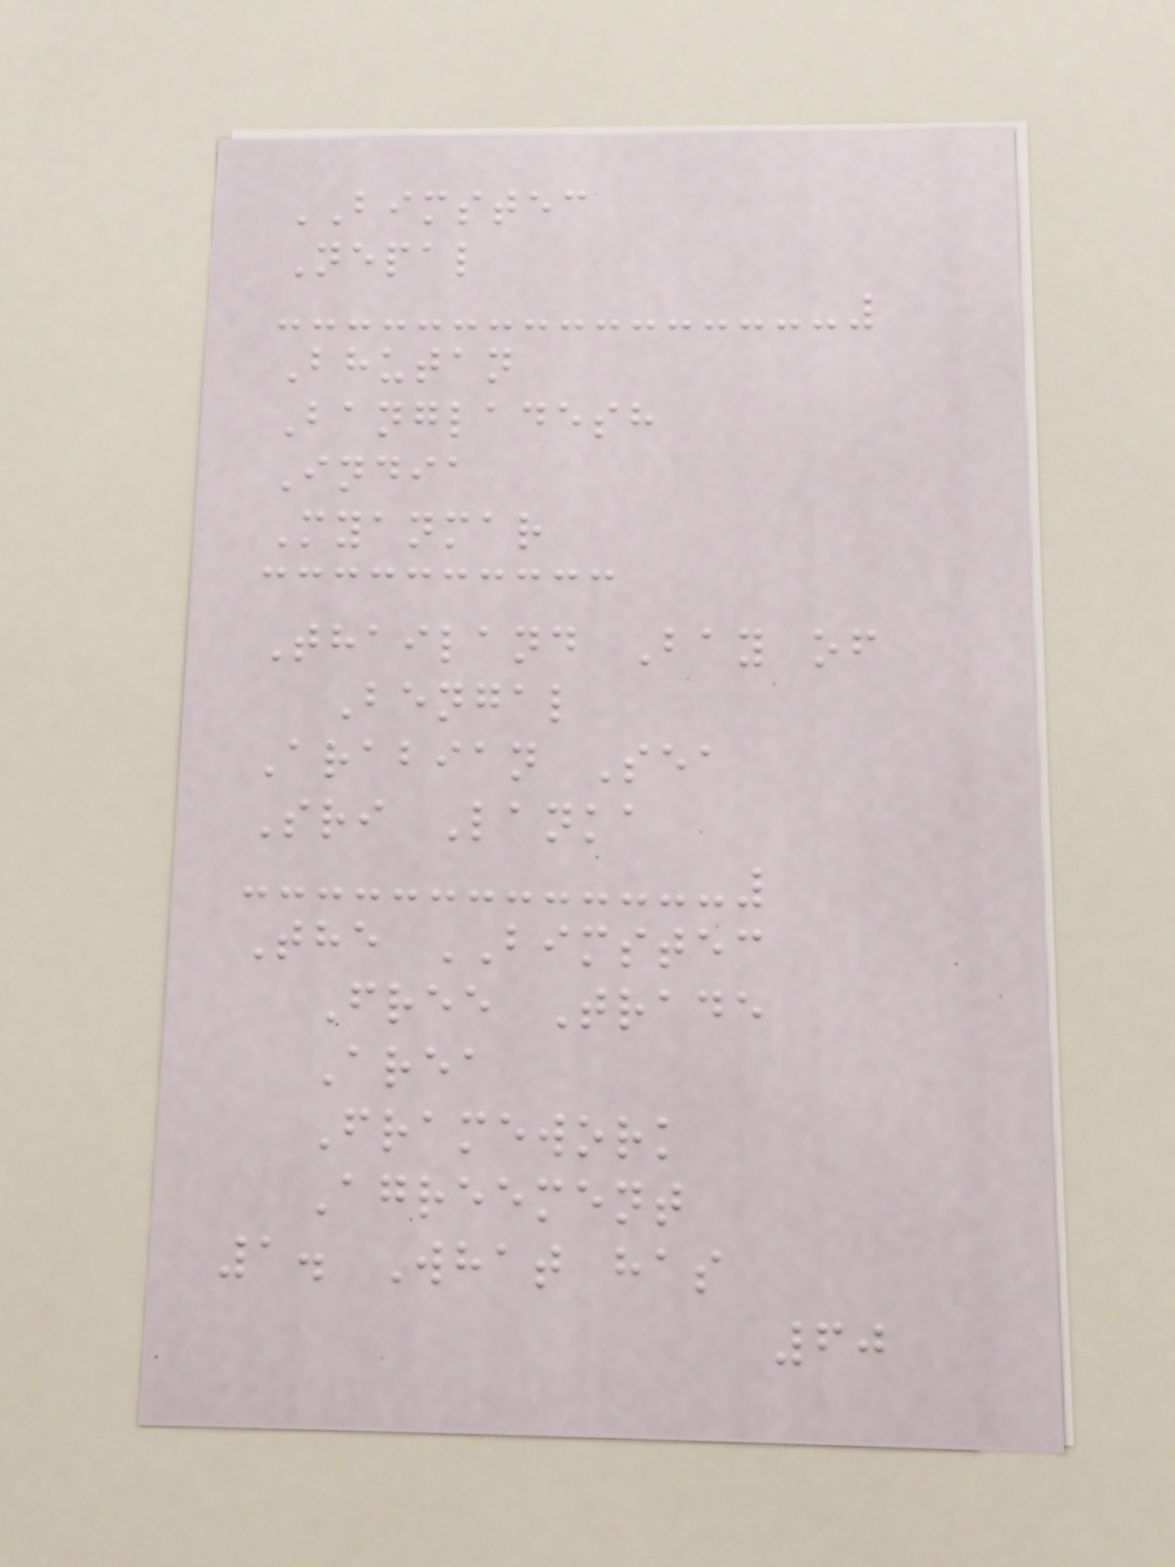BIMSTEC
Nepal
Bhutan
Bangladesh
India
Myanmar
Thailand Bay of
Bengal
Arabian Sea
Sri Lanka
The BIMSTEC
Free Trade
Area
Framework
Agreement
1. What has
60
